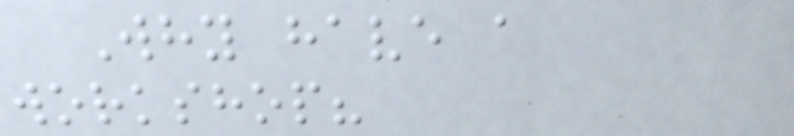Why have a
workshop?
